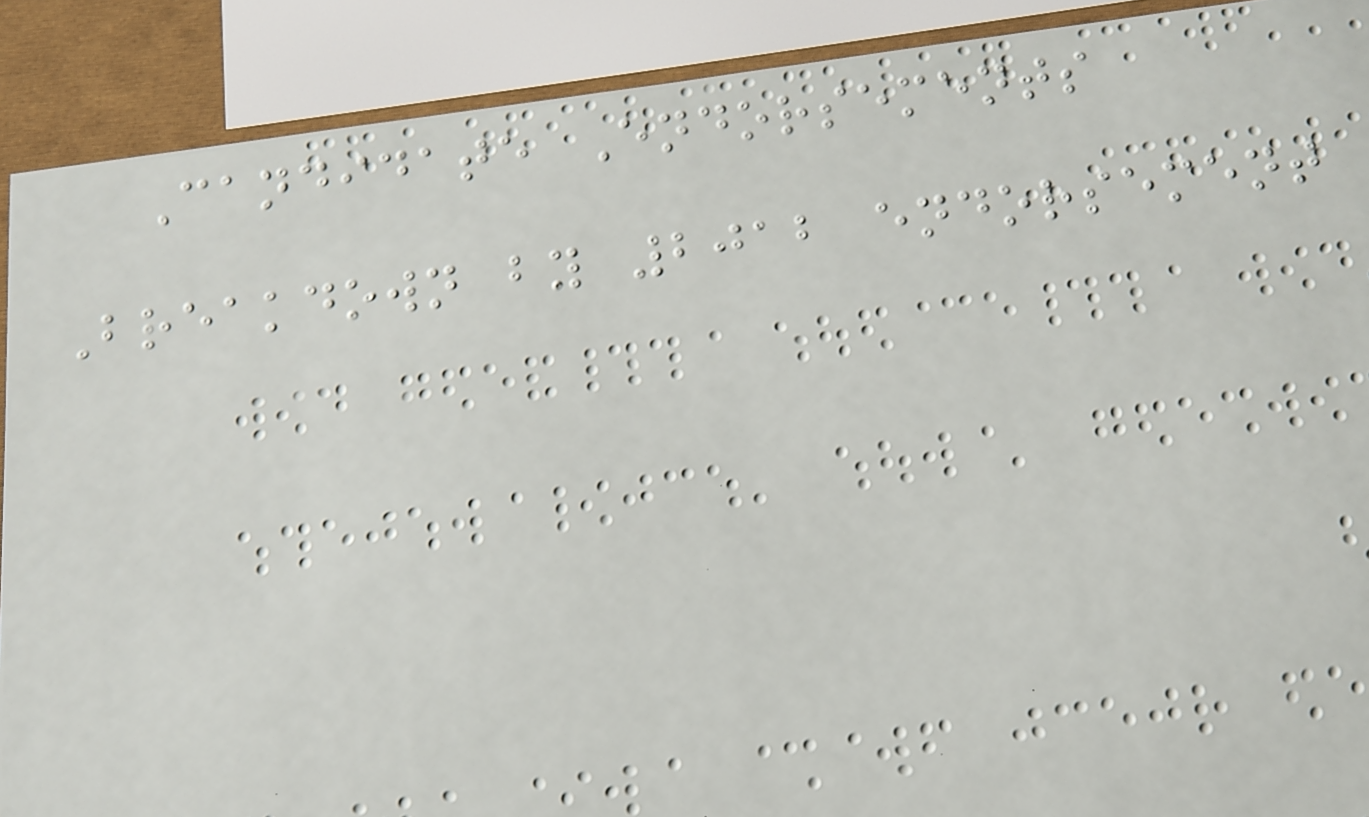Candidate Endorsements
Breakdown by 2012 endorsement
